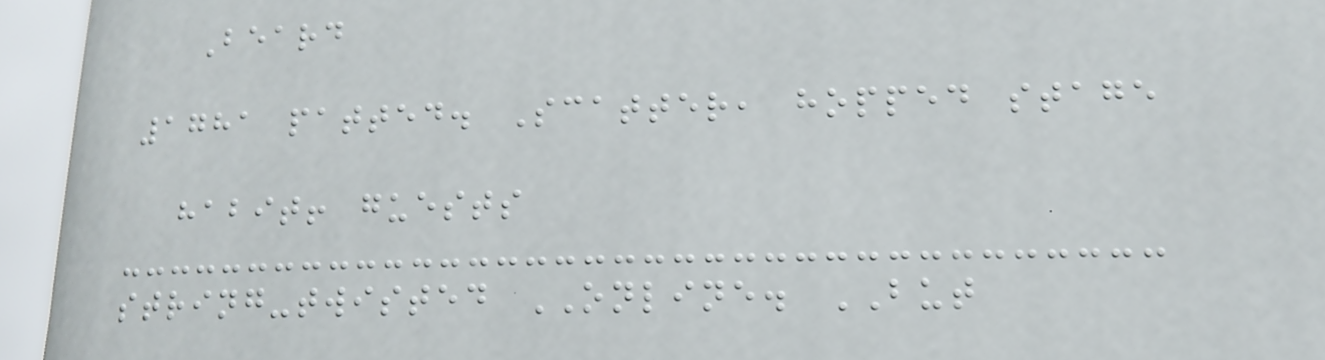Beard
1781 patted. Scatter, hopped stage
habit! guests
string-twisted ONLINE. BUT
